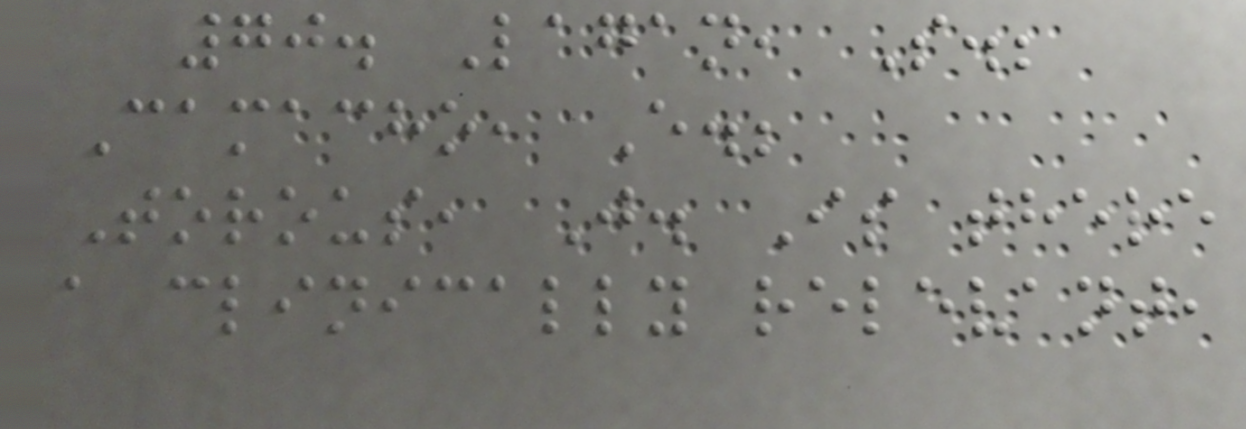70. Lagan, S.;
Camacho, E.;
Torous, J. Is there
a clinically relevant,
